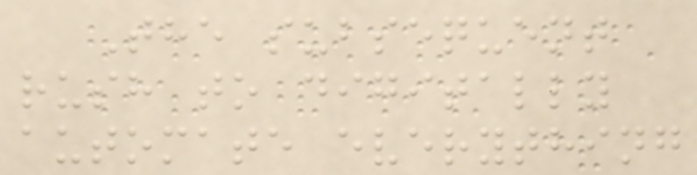The subsequent
rush to digitally
automate everything
